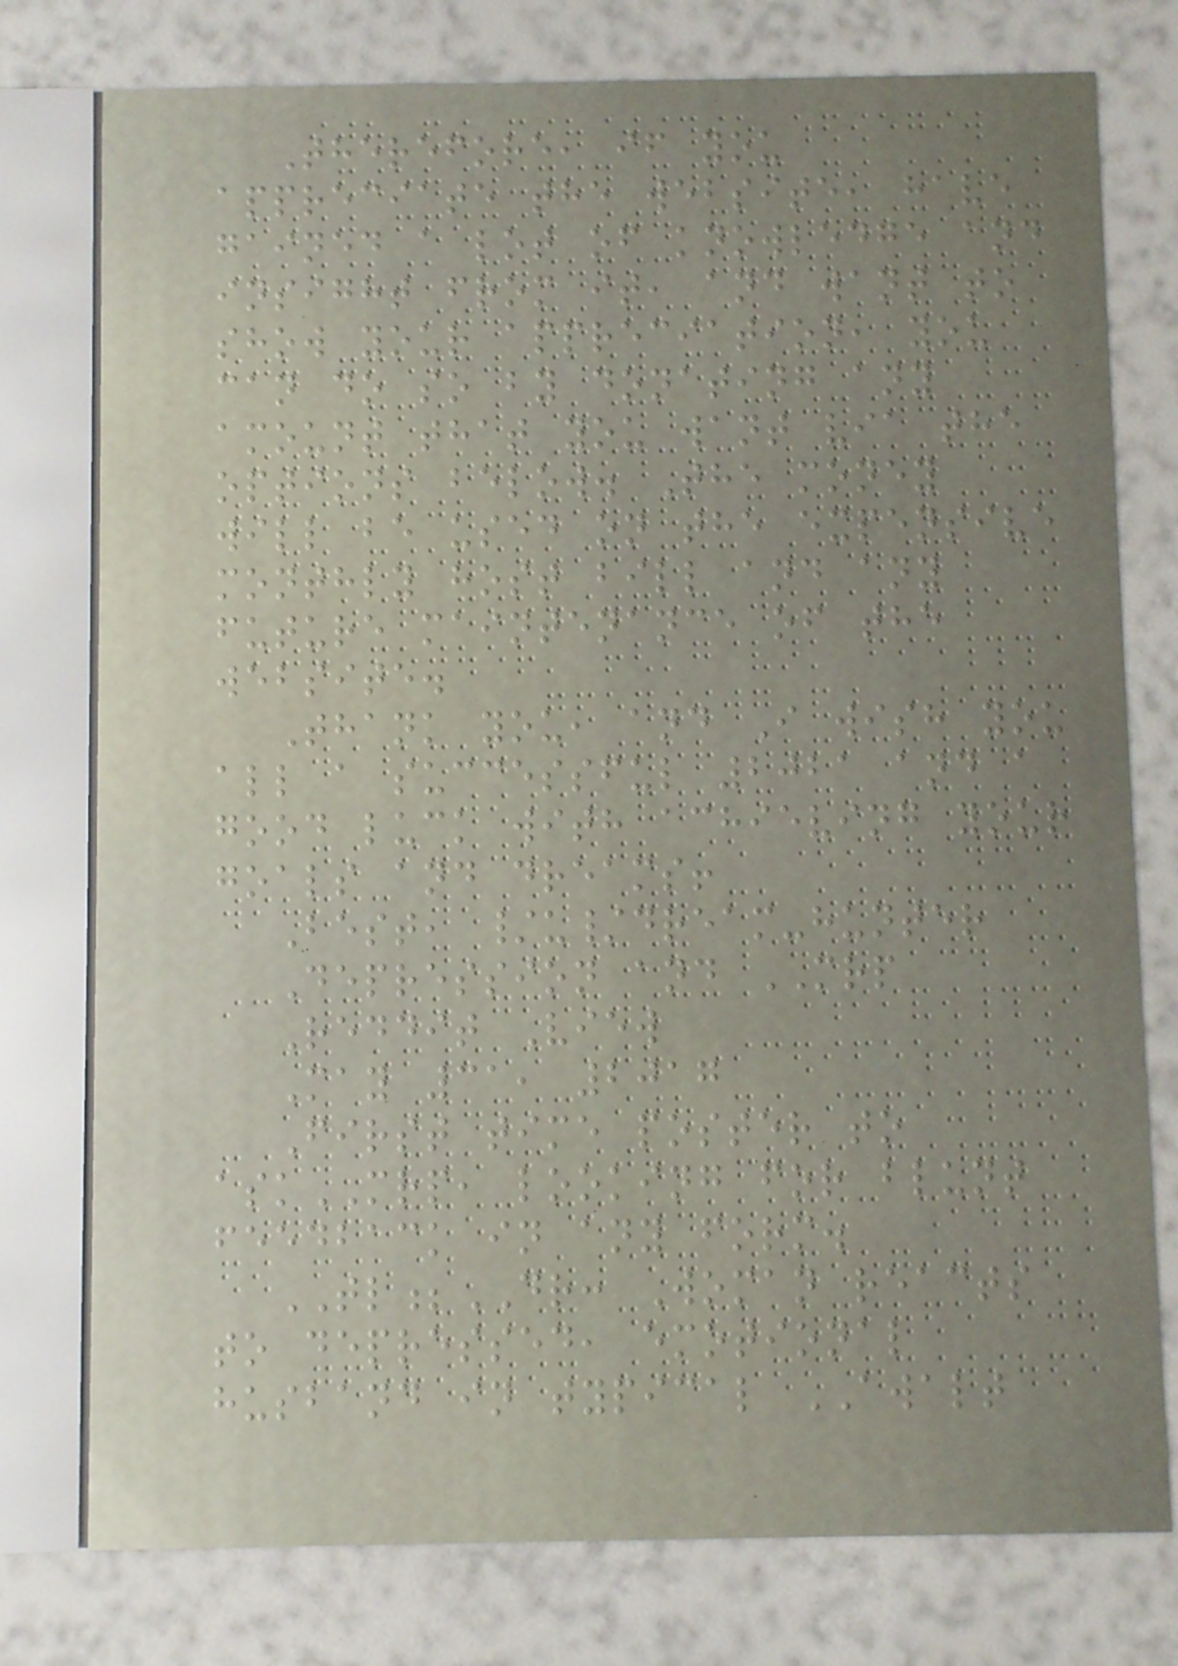Therefore, if you
appreciate the website, have
gained a lot of knowledge and
insight from it, and want to
show your appreciation, you
can do so by donating any
amount that you want via the
options below. The money
will be used on the expensive
monthly host bill and any
future maintenance of the
website.
Thank you, and I wish you
all a successful 2021 and a
good luck with achieving your
goals and dreams!
Best, /u/dream-hunter
Depression and MRP
Reddit View
May 31, 2017
First time poster to
askMRP, looking for blunt
feedback in any form.
TL;DR: Woman reacts
to depressed, emotional
husband in typical AWALT
